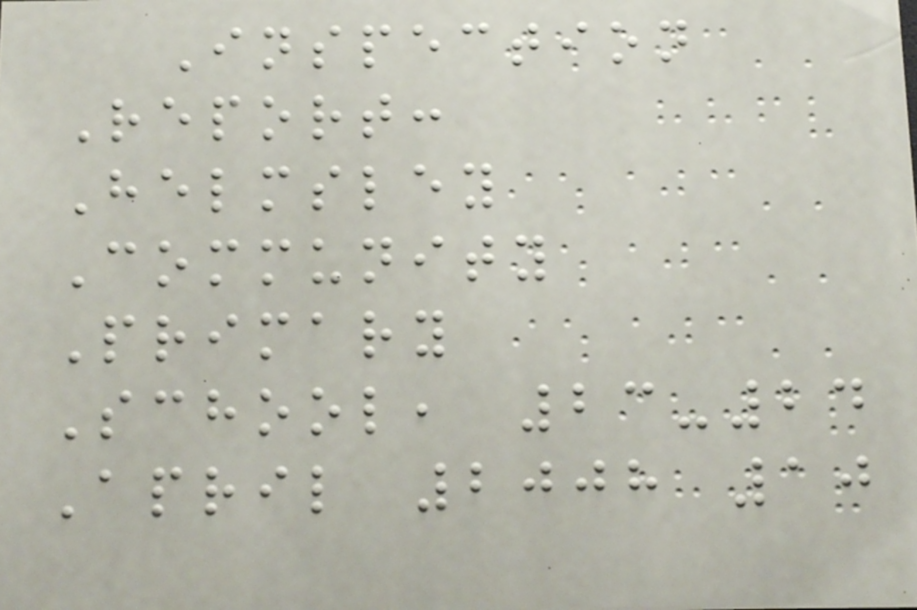Inspection
Report:
Helmsley
Community
Primary
School, 23-24
April 2008 10
